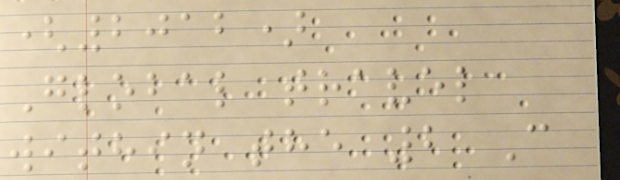(2012)
Global travel
within the 2 C
